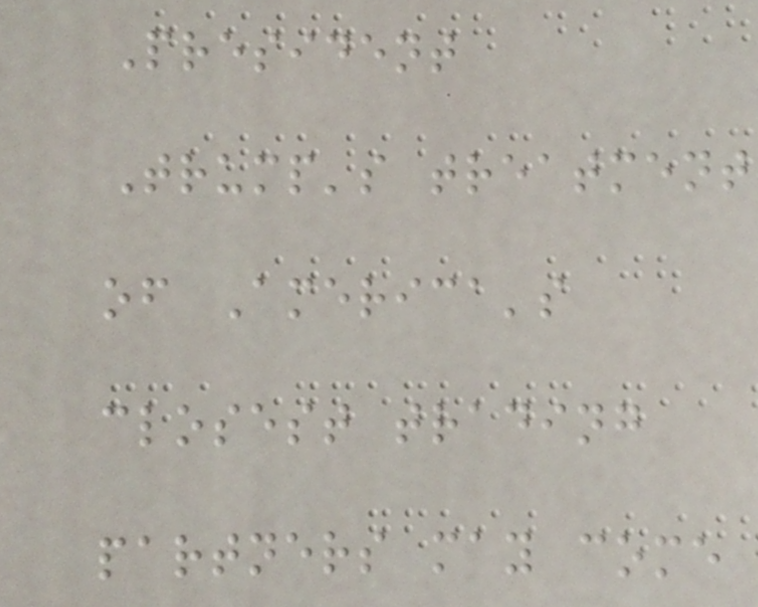President
Trump's treatment
of America's
closest trading
partners may come
